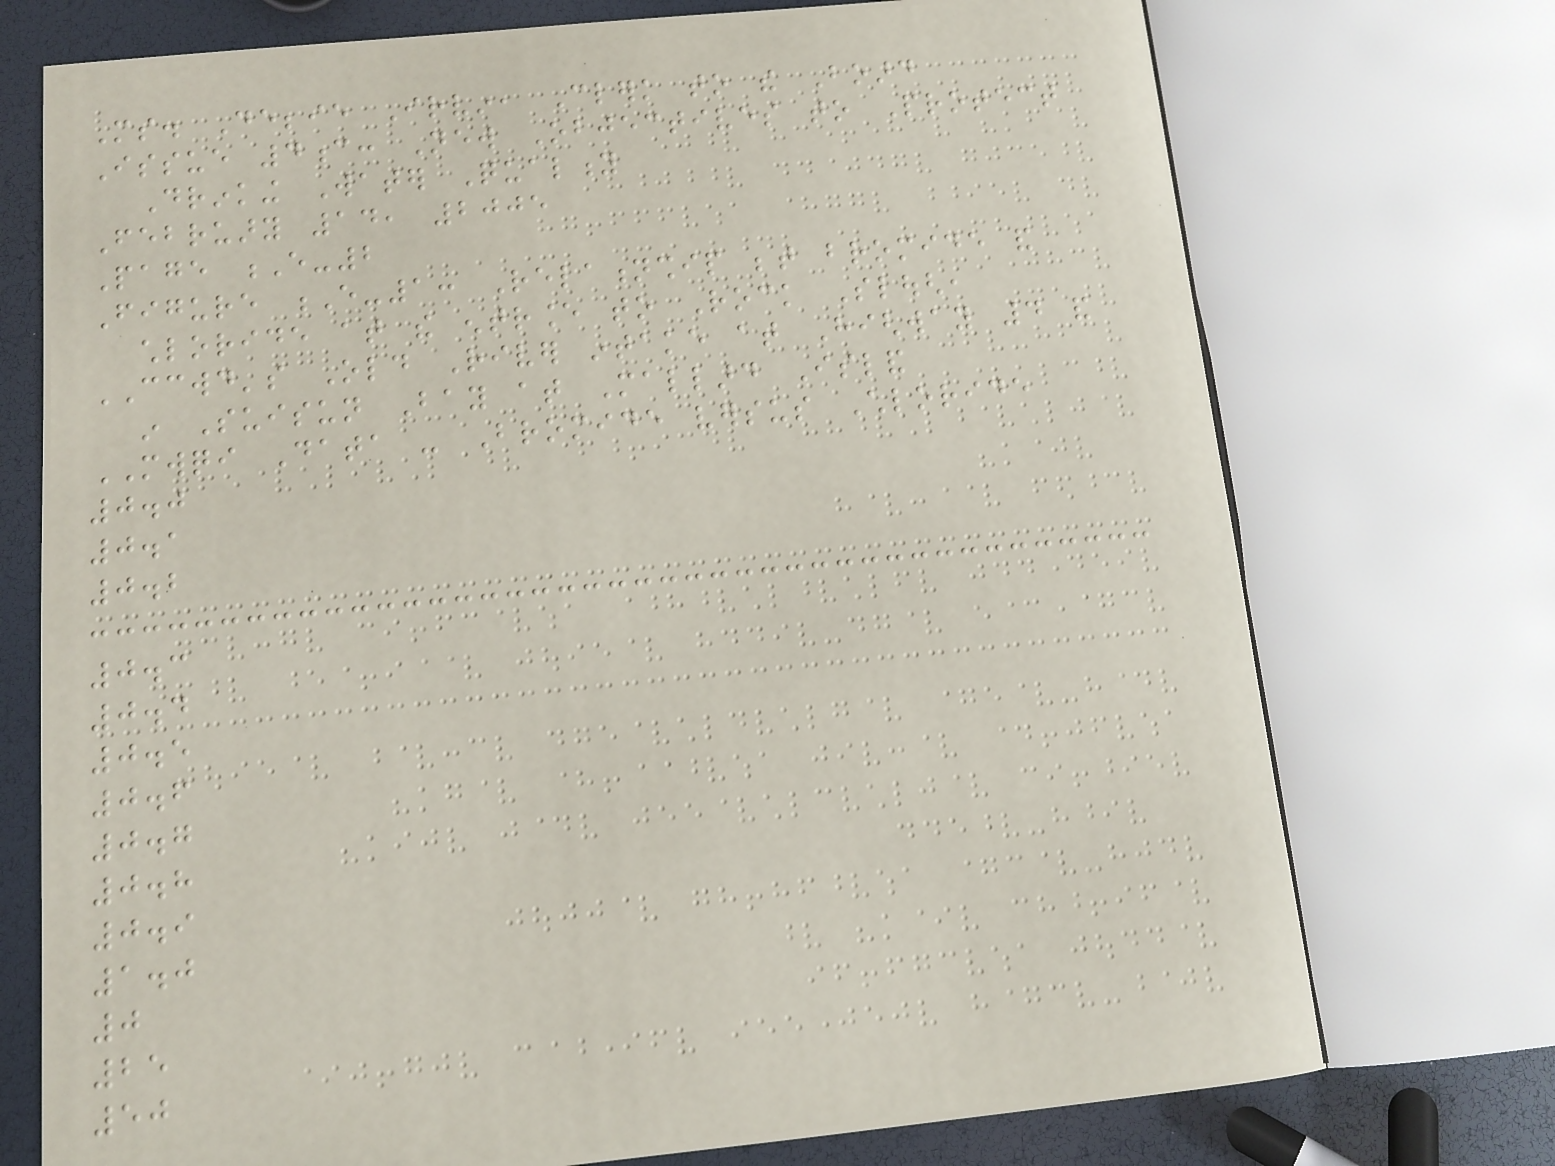Ms. Debbie Irvin, Clerk to the Board
Issue 4c: New Objectives to Protect
Drinking Water Quality
February 14, 2005
Page E-2
Figure E-1: Relationship between bromide and
chloride at the entrance to Rock Slough,
CCWD's Old River intake at Highway 4 and
in Suisun Bay at Mallard Island
MWQI Data - Bromide versus Chloride
0.0
0.1
0.2
0.3
0.4
0.5
0.6
0.7
0.8
0.9
1.0
0
25
50
